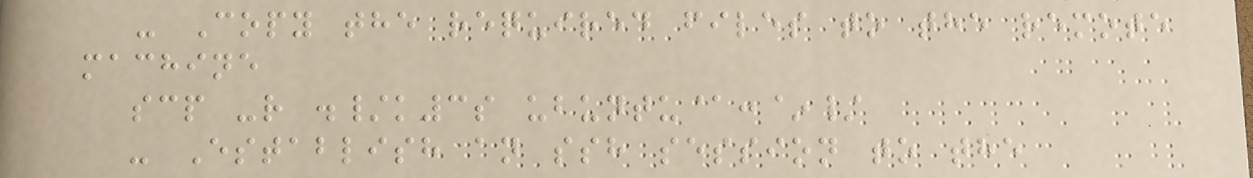- Copy the required files to the remote
machine
scp -r ./k3s ubuntu@:~/
- Establish an ssh session to the
